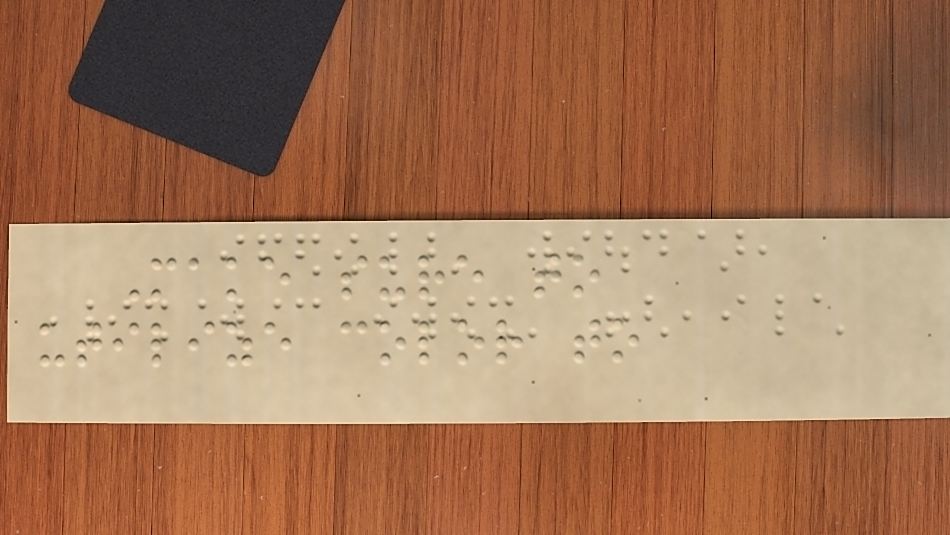Make sure to
utilize color to
